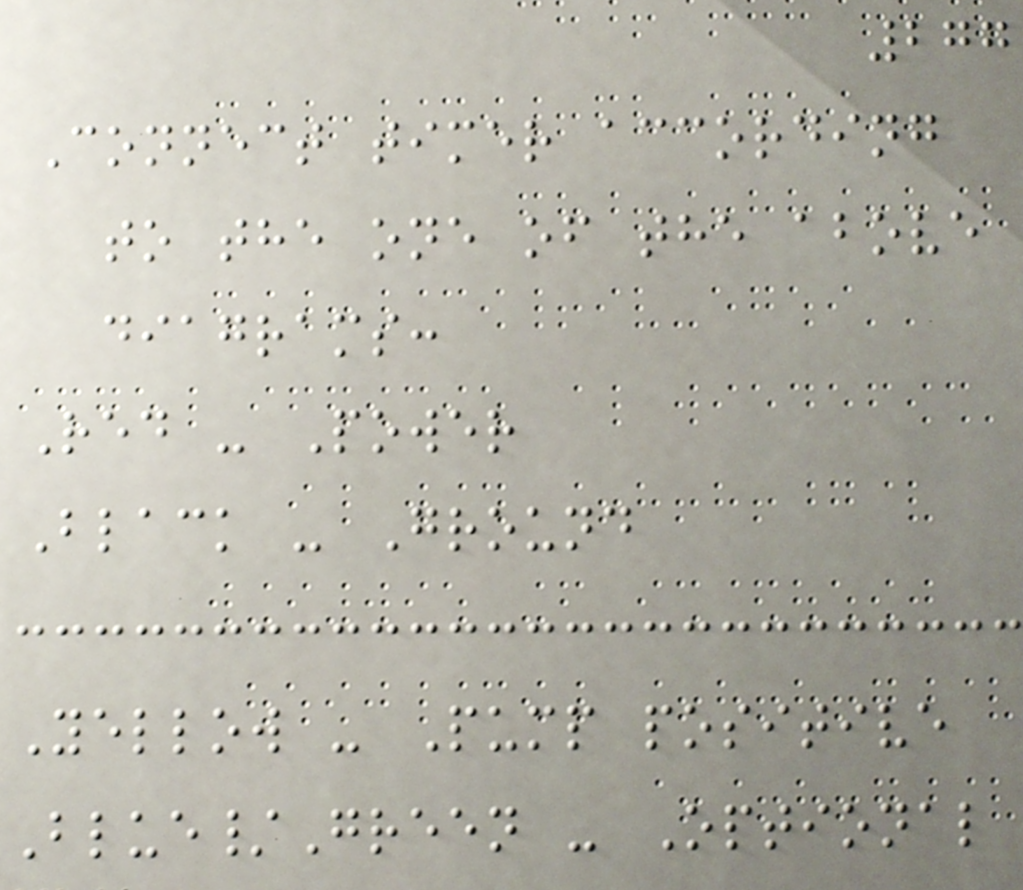277
Connect timer according
to the one of the above
diagrams:
Red - Power
Black - Ground
Yellow - Pump positive
Blue/Green - Optional
